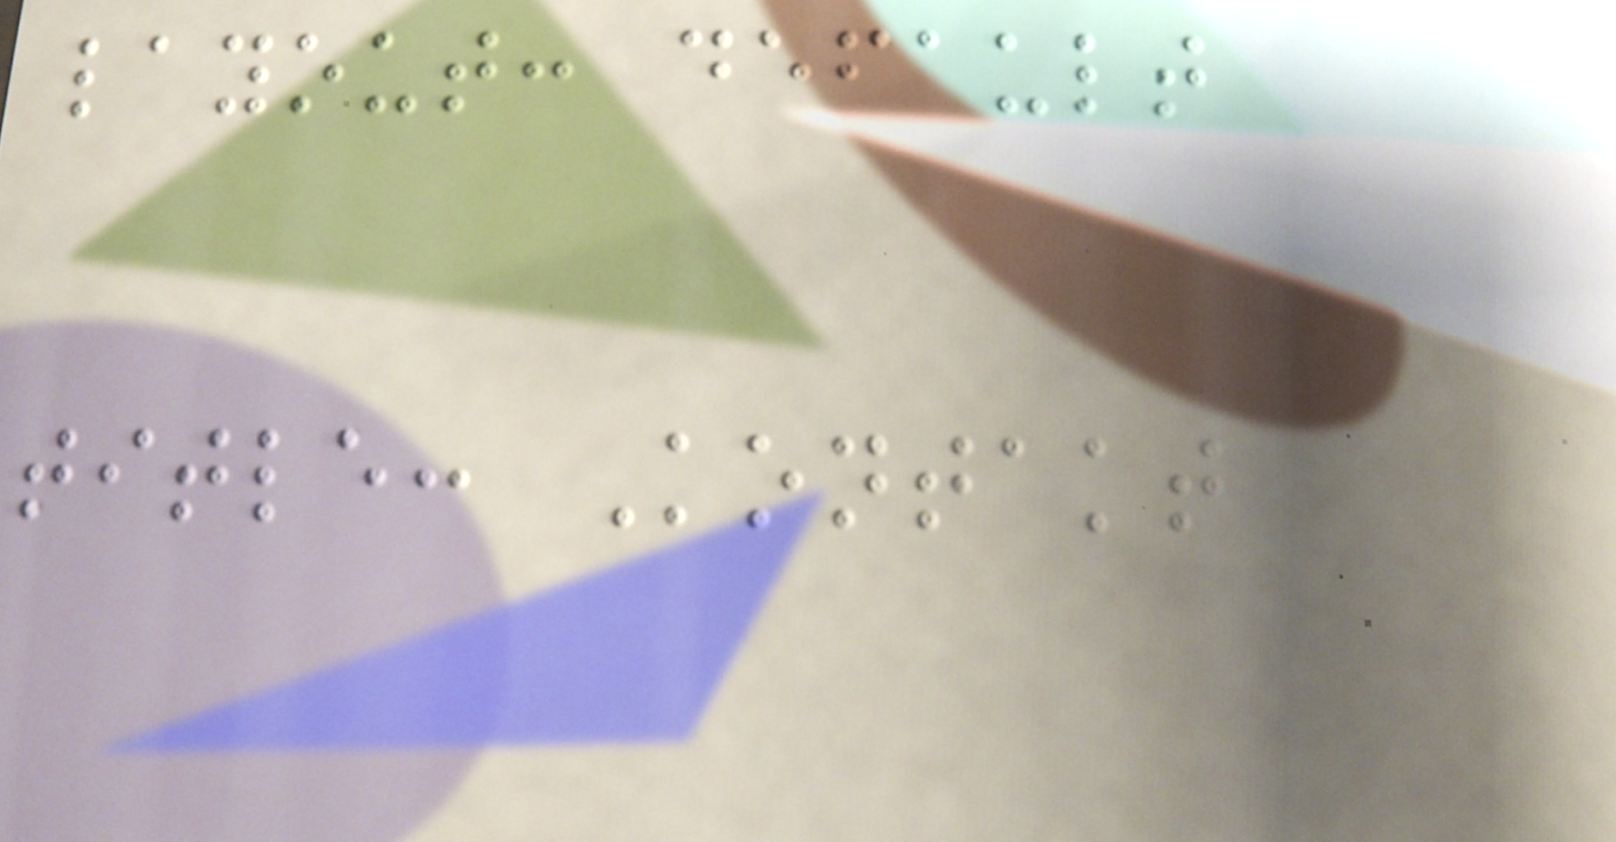layout: default
title: Kontakt
